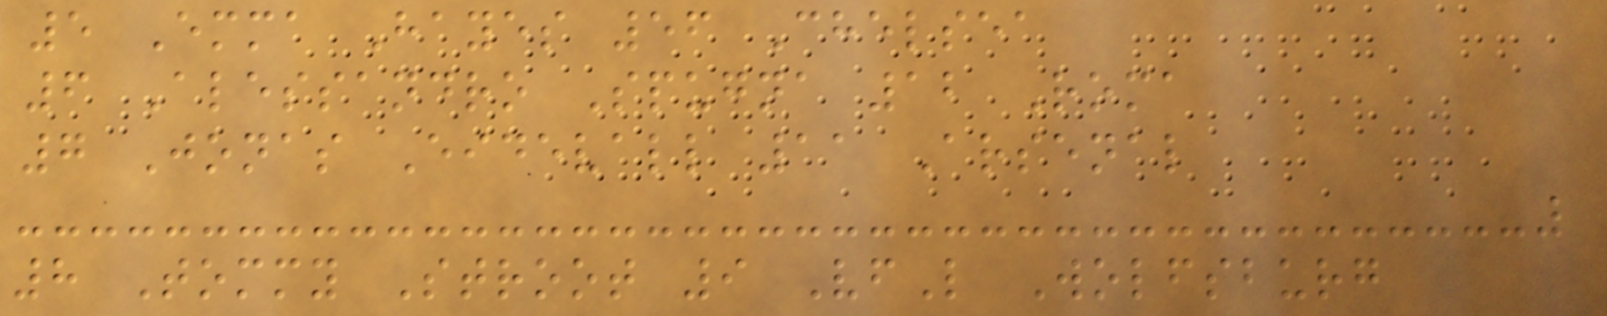5 Emma Hayes 56 Chelsea
6 Alessandro Spugna 12 Roma
7 Jonas Eidevall 11 Arsenal
8 Tommy Stroot 9 VfL Wolfsburg
